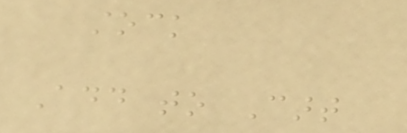stock
Add to Cart
